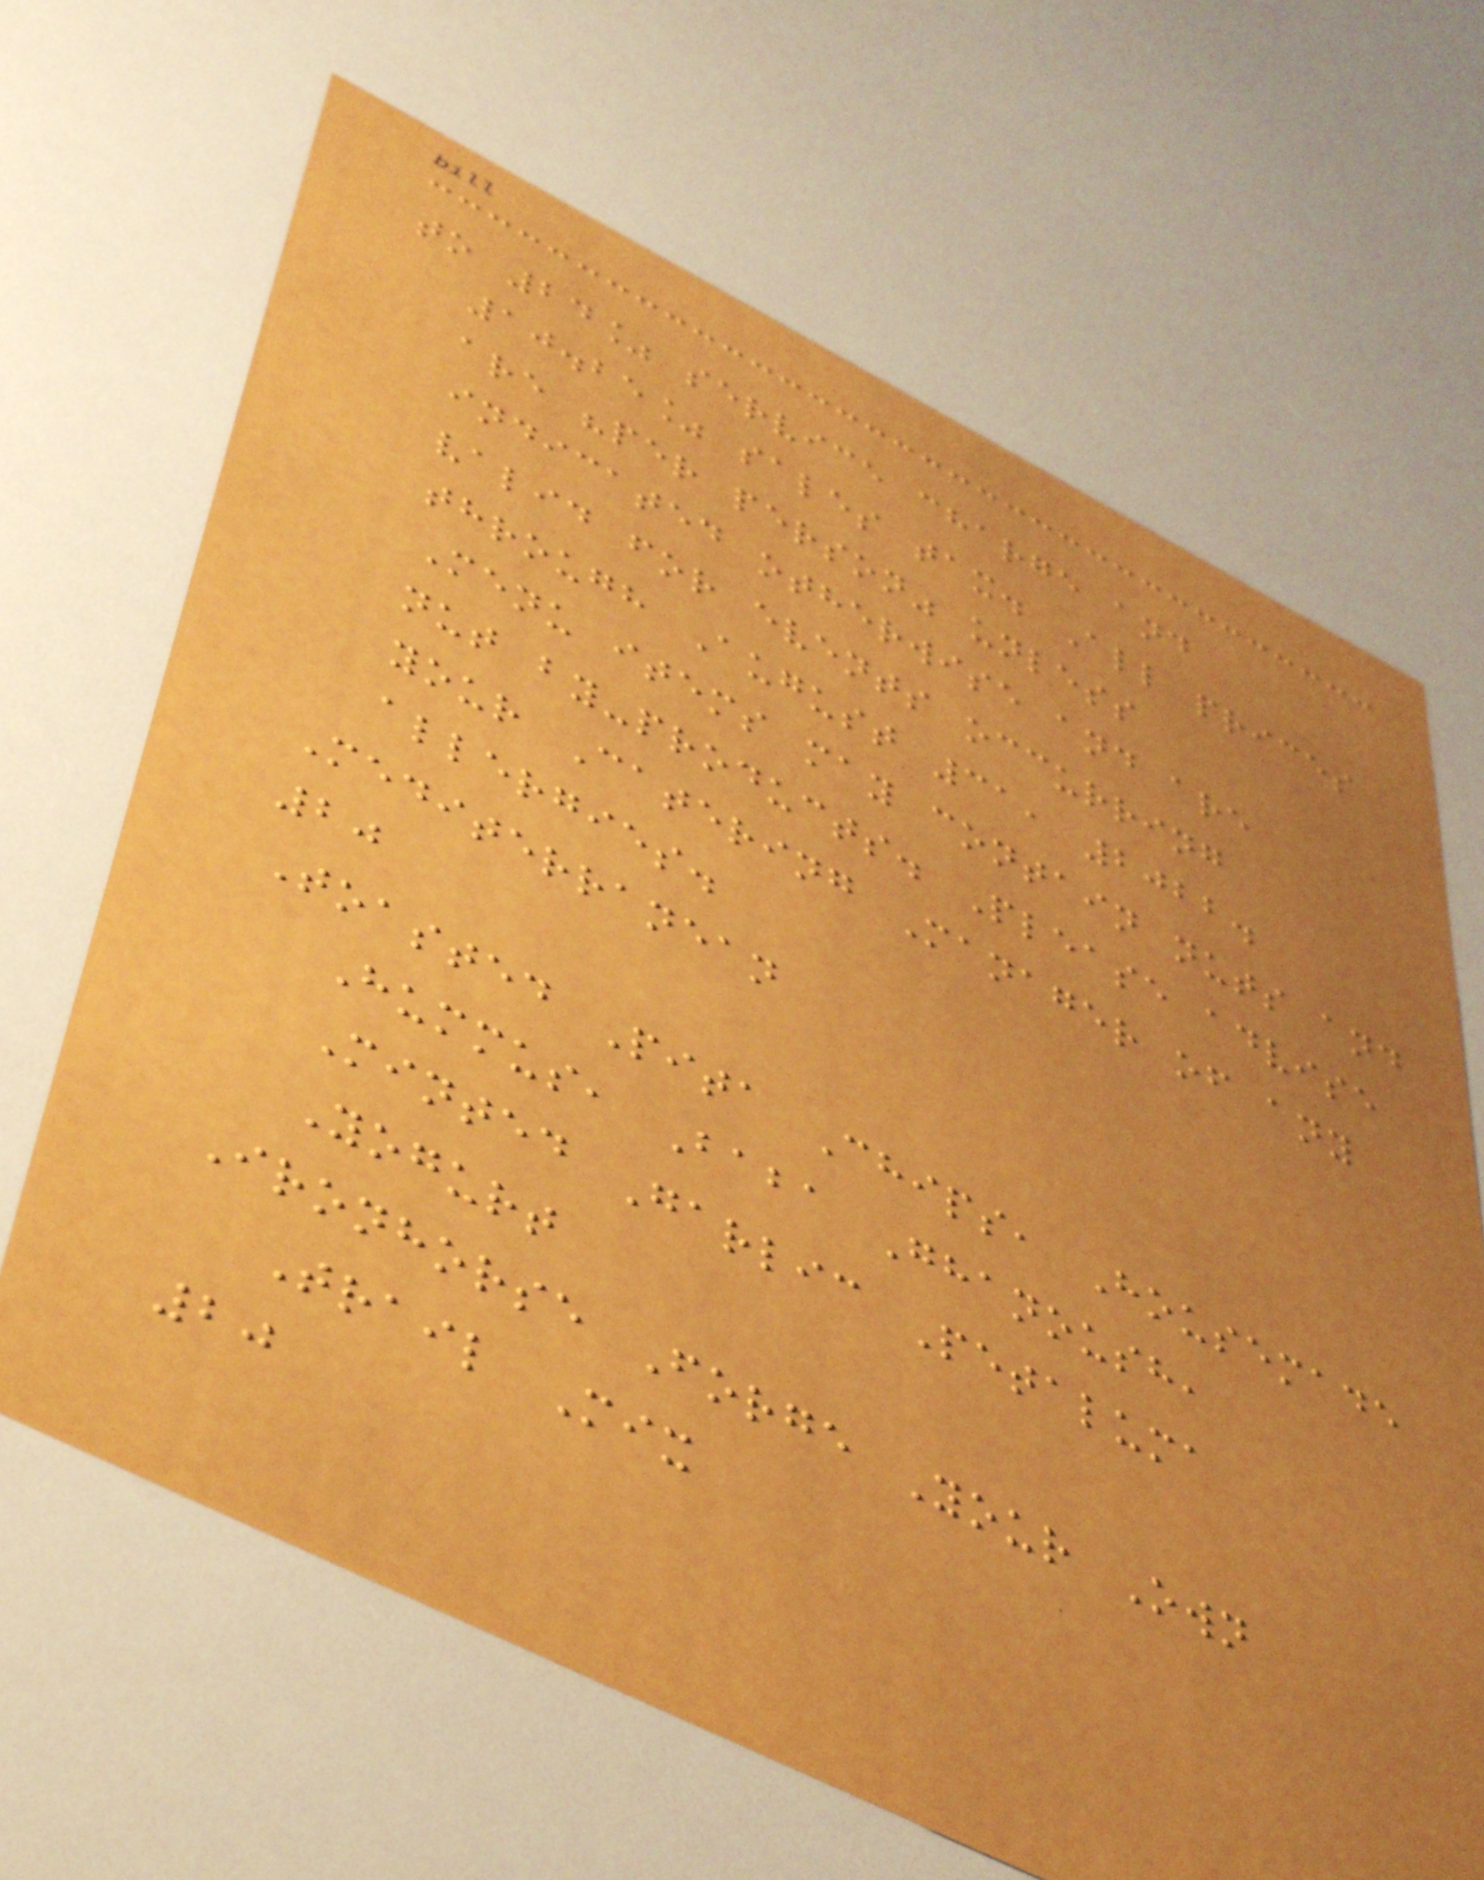to 24% service charge and
10.25% sales tax. All prices
are "per person" unless
indicated otherwise and are
valid for events occurring
through August 31, 2022.
Menu items may contain nuts and
nut by-products. Please advise
your Catering Manager of any
allergies.
Mediterranean
20
Toasted Pita Chips, Housemade
Hummus, Baba Ghanoush,
Minted Garlic Petaluma
Yogurt
Ironhorse Forge Your Own
Trail Mix
20
